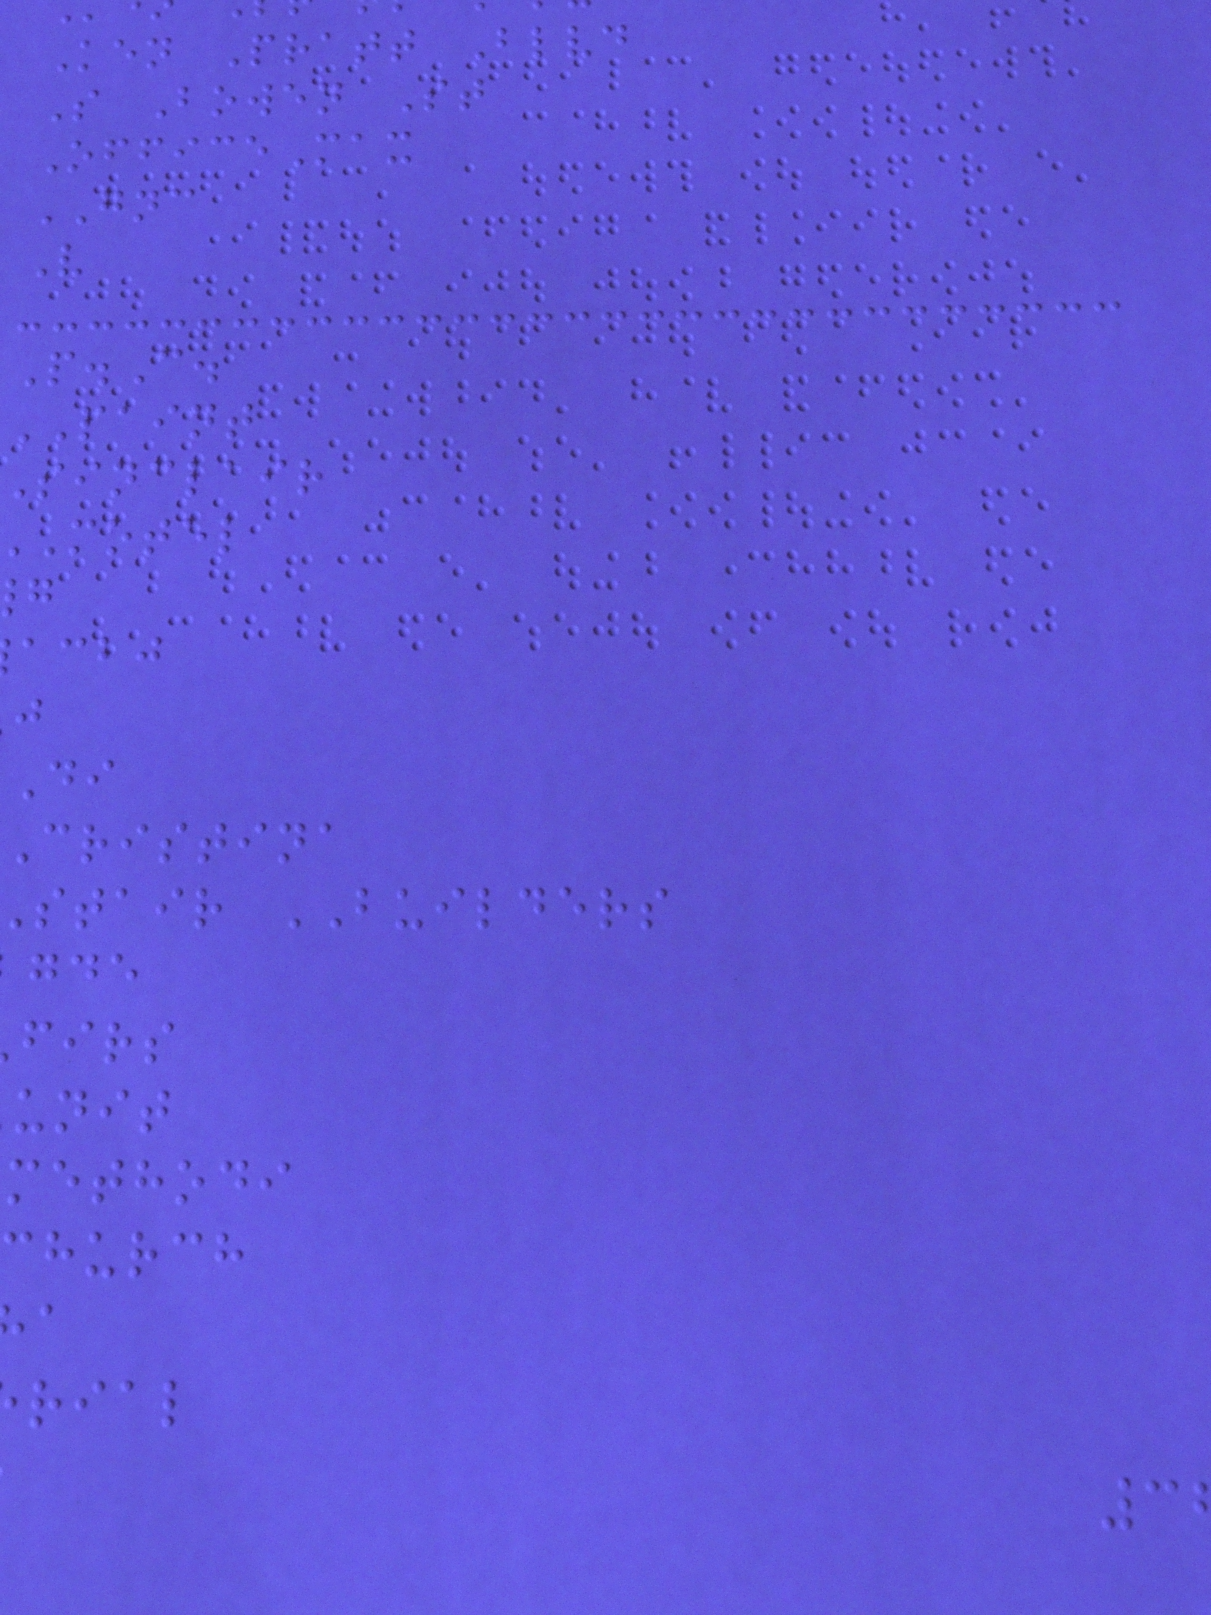Ken Pratt Blvd
S Bowen St
OfficeMax
GNC
V
P.C.
PAINT
sinclair
motel
acbj
cristina
stair BUILDERS
firs
unit
methodi
hurch
rial
